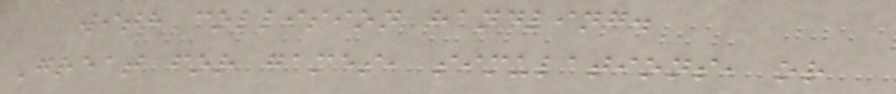with collision handling.
Great for games, simulations, or
